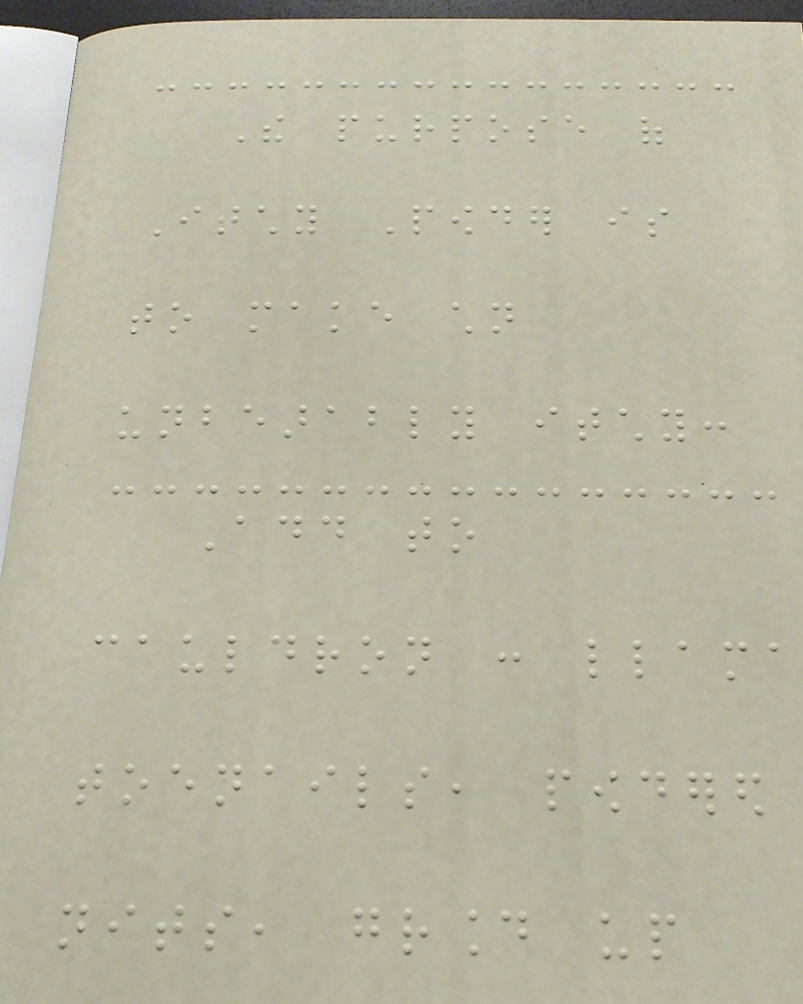The purpose of
Itchy Powder is
to make children
unbearably itchy:
Add to
cauldron : llama
toenails, powdered
nits, ground up
